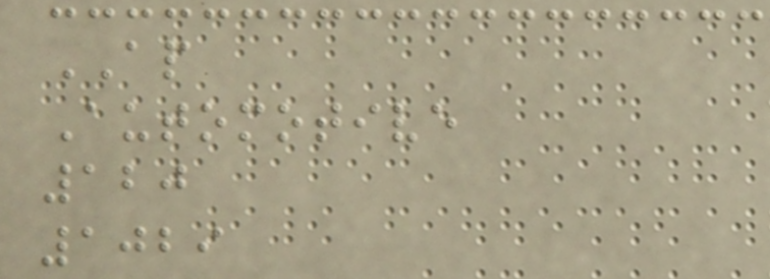AP
Automotive
120
1029
